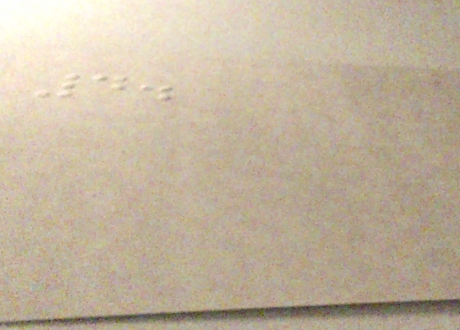4.
